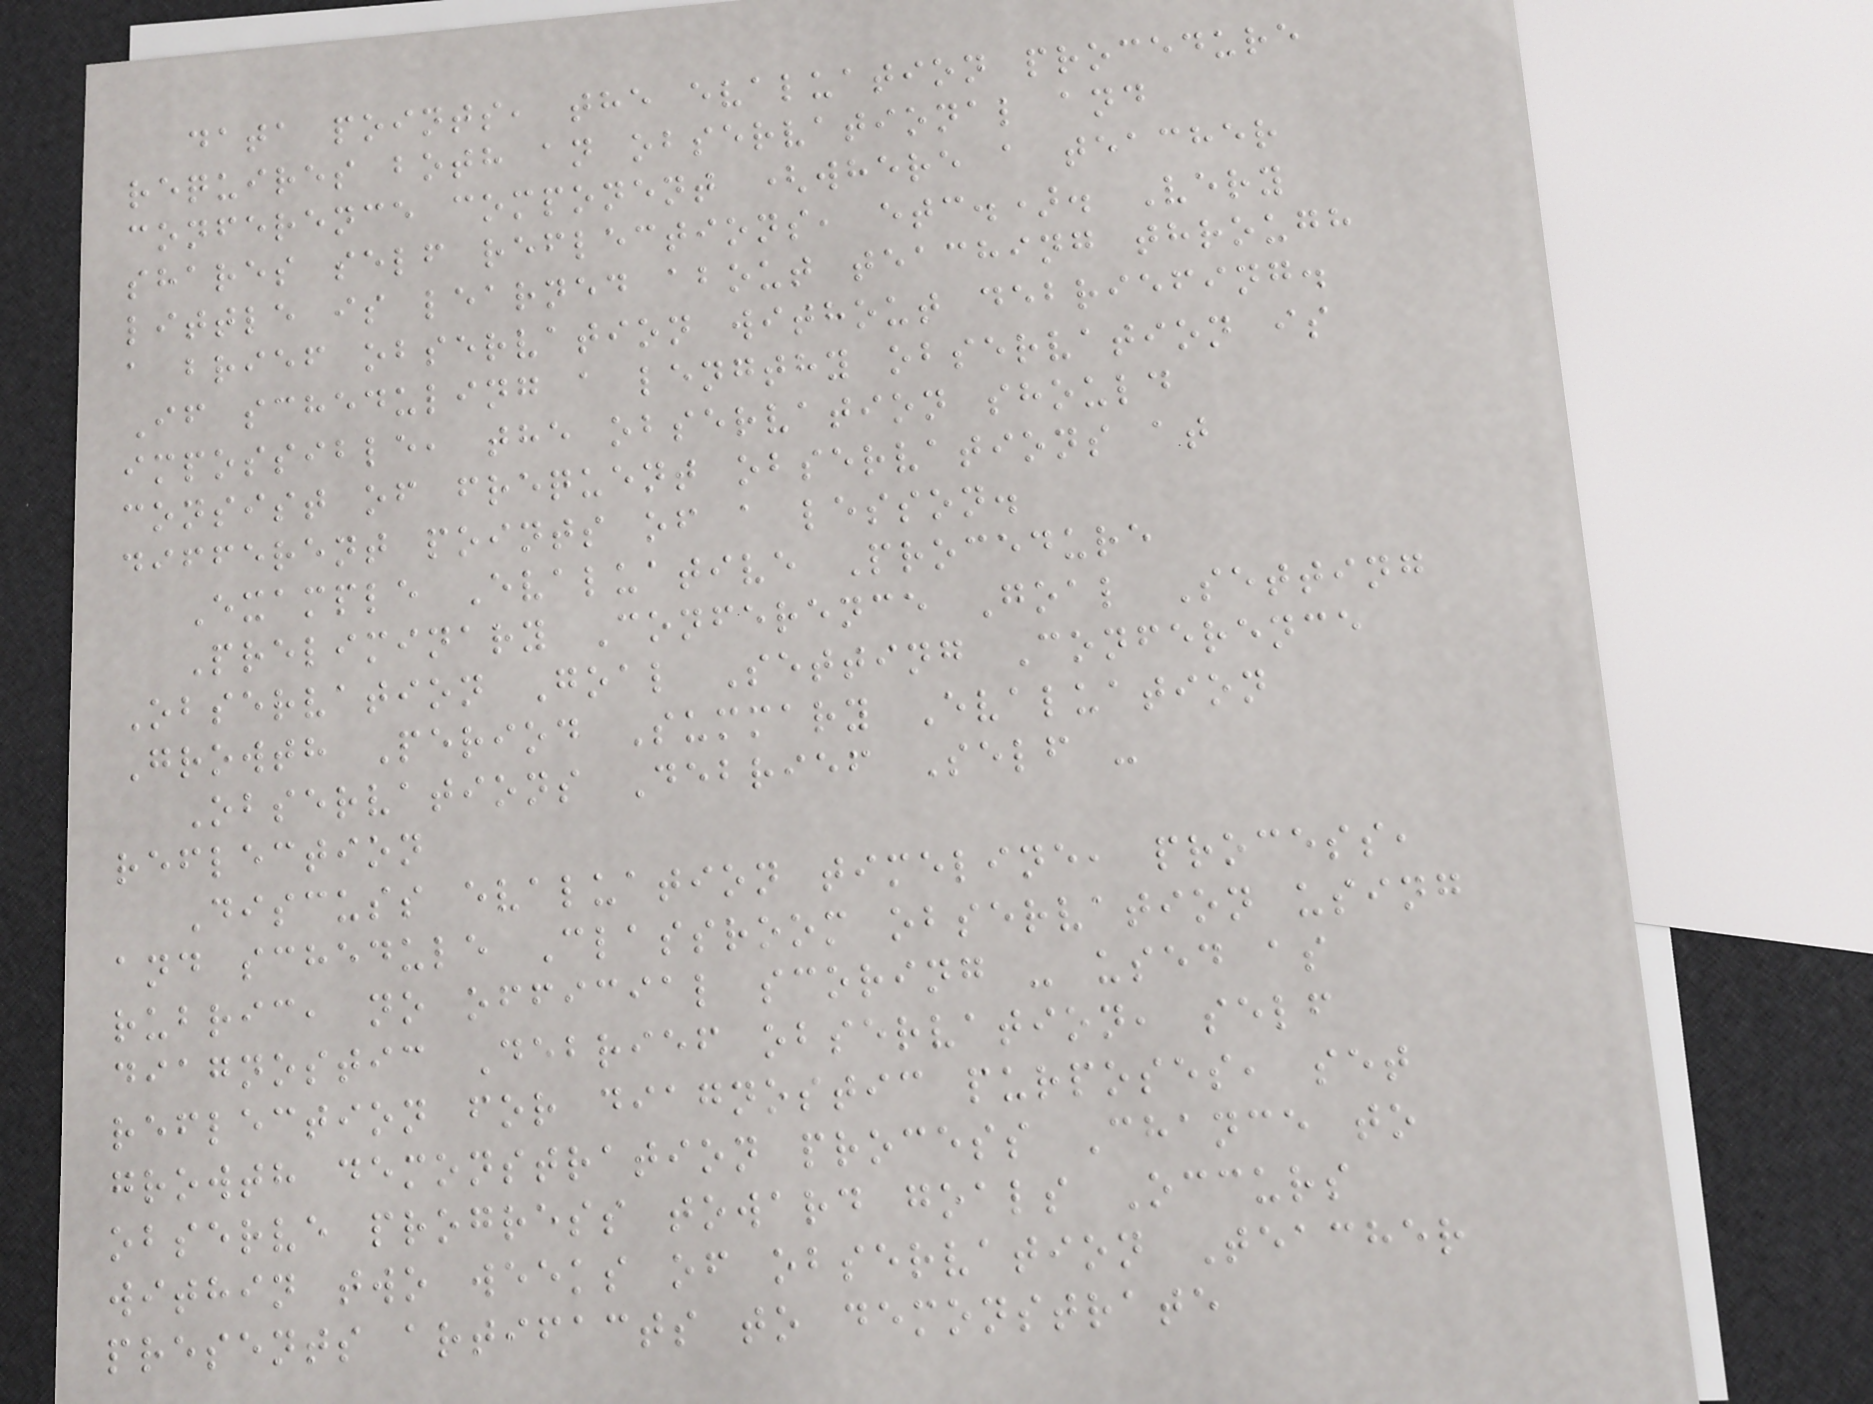data points, the evaluation procedure
requires both an observational and
conference component (where a teacher
shares self reflections, etc.). Very
little is learned about teaching through
a brief observation without debriefing.
If scheduling a lengthy observation is
impossible, the observation should
consist of frequent observations at
different points of a lesson.
Example Evaluative Procedure
Preliminary Conference Goal Setting
Observation Goal Setting Conference
Growth Period Summary Evaluation
Observations Debrief Self -
reflection
Discuss evaluation timeline, process,
and schedule Classroom observation using
rubric, no official scoring - used as
diagnostic Debrief observation, self
reflection for diagnostic purposes, set
growth demonstration process Chance to
observe progress toward goals Occurs
within two weeks of observation Teacher
presents artifacts to demonstrate
